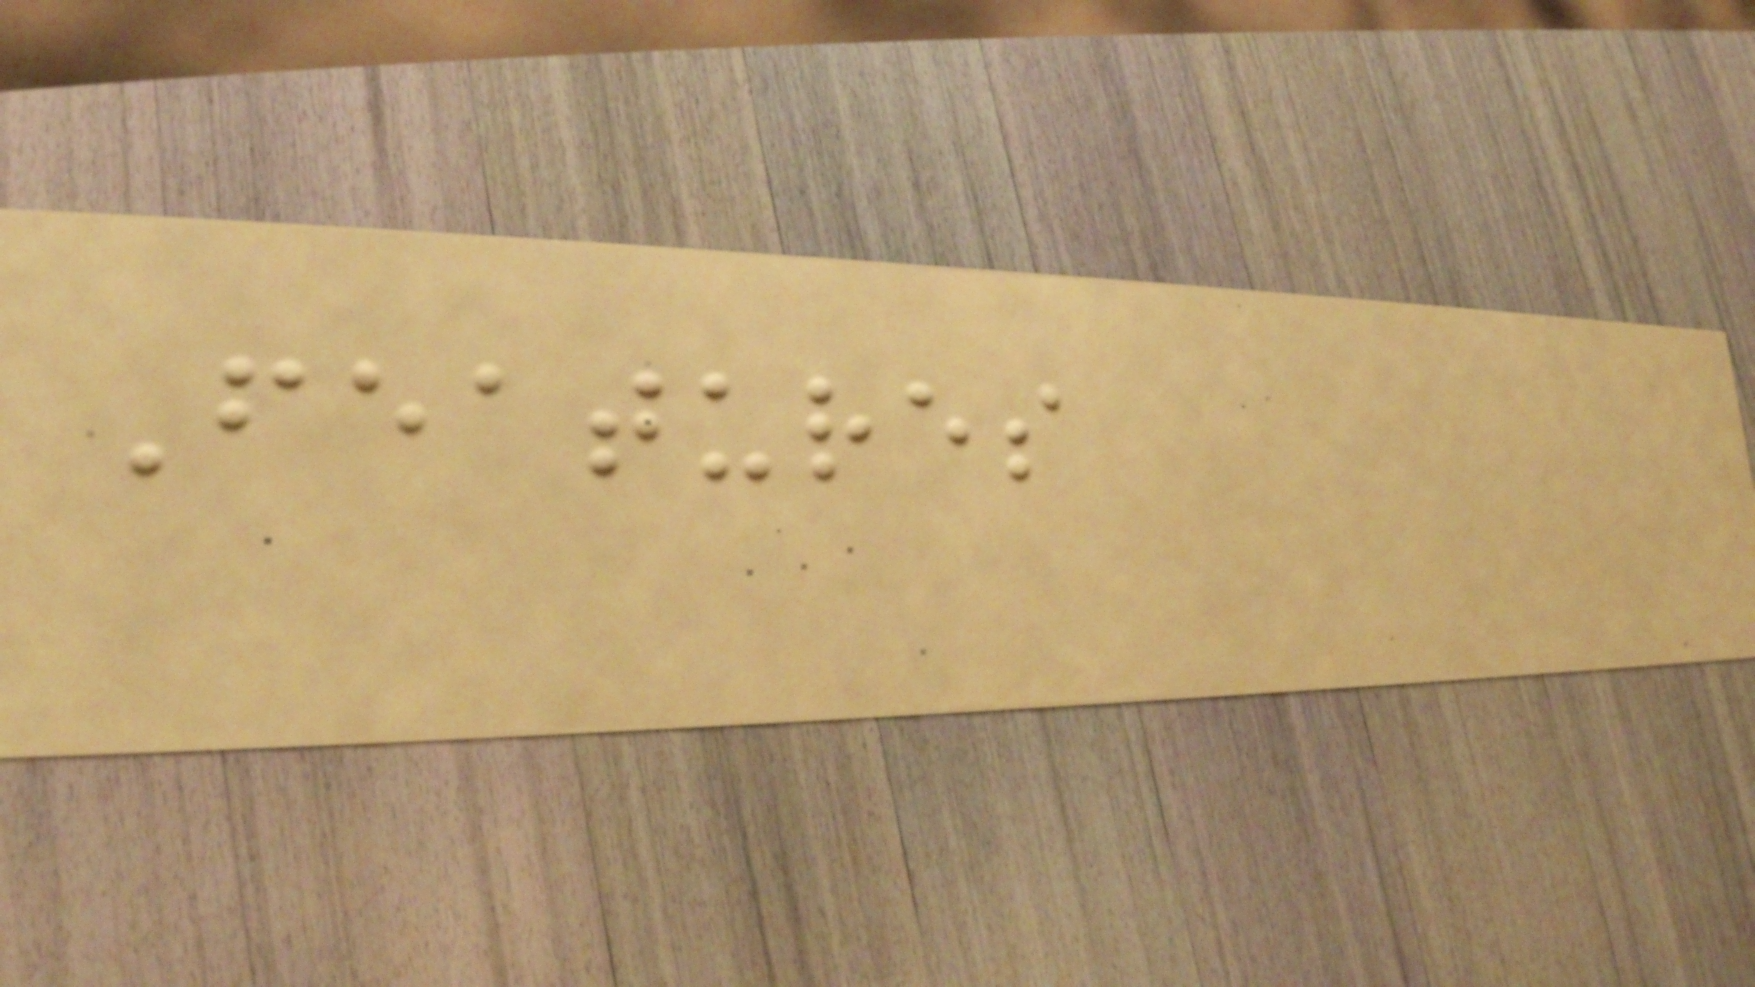Features
